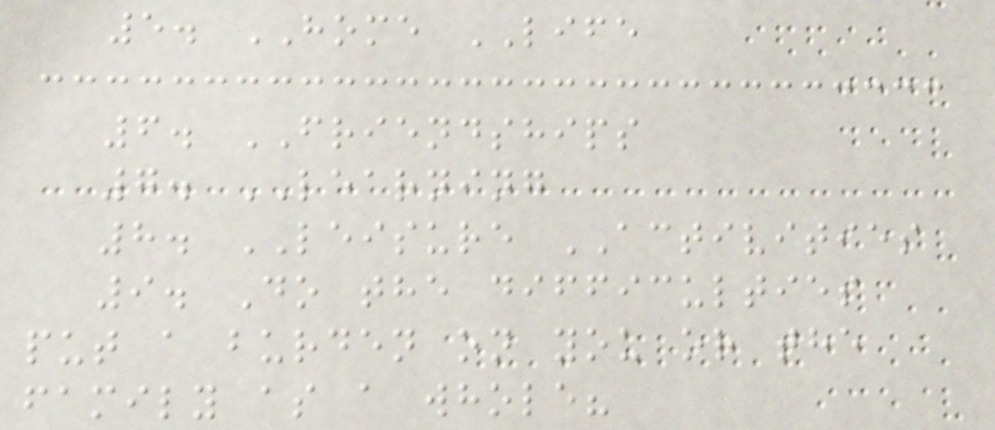5. HOME LIFE
6. FRIENDSHIPS
7. LEARNING
8. LEISURE ACTIVITIES
9. Do the difficulties
put a burden on you or the
family as a whole?
